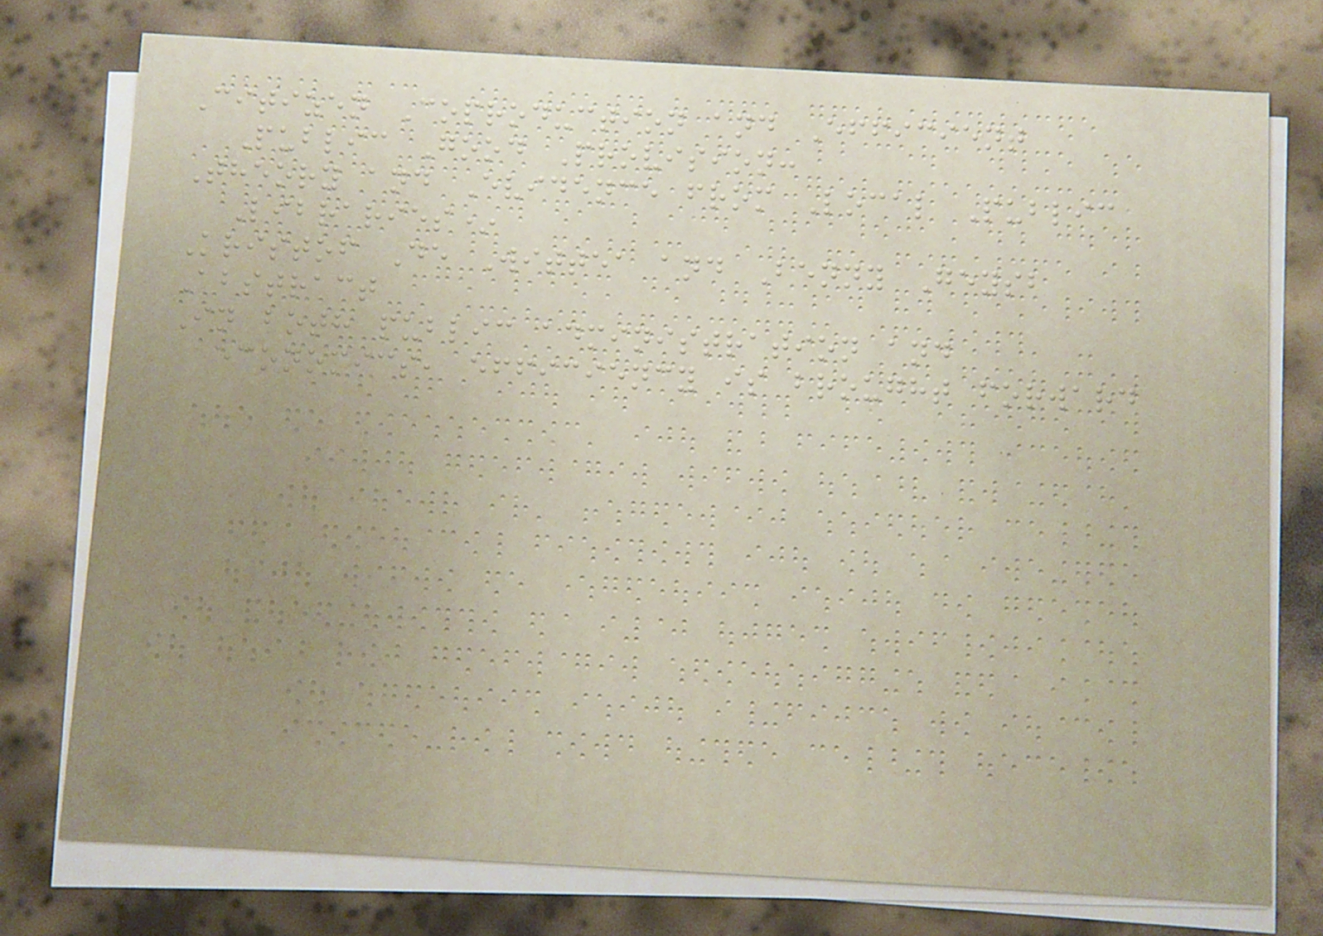Citizen Coproduction and Efficient
Public Good Provision:
Theory and Evidence from Local Public
Libraries*
Kristof De Wittea and Benny Geysb
Abstract
In both public administration and
economics, efficiency is brought forward
